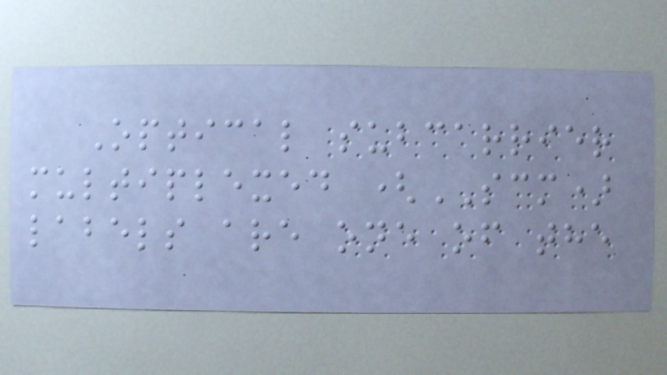Optical subcarrier
multiplexed (SCM)
labels are one of the
